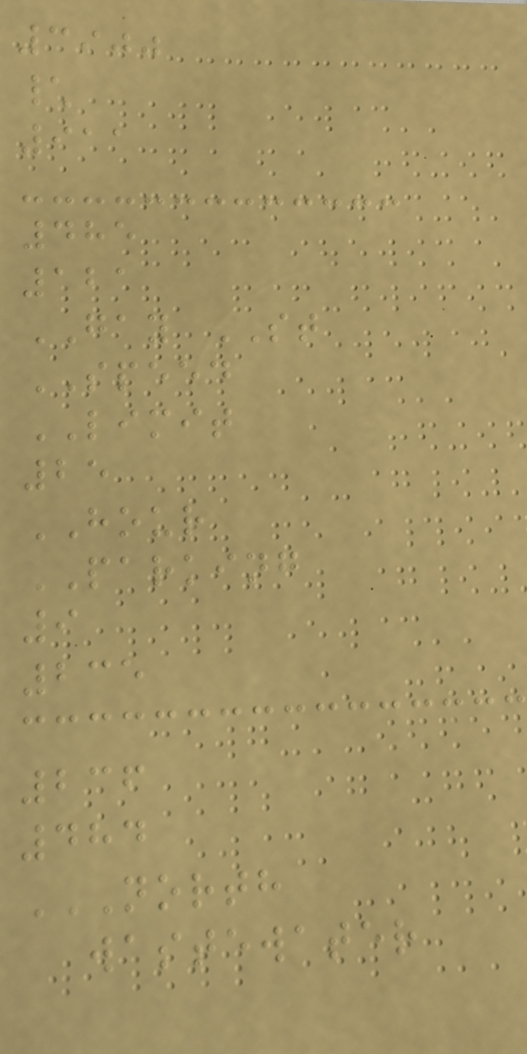3900
\
911
485
121
GAY ST
SPEED
LIMIT
25
HOUR
PARKING
9
235
236
484
NORTH
WASTEWATER
